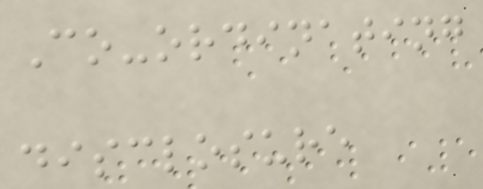Co-ordinating
disclosure
